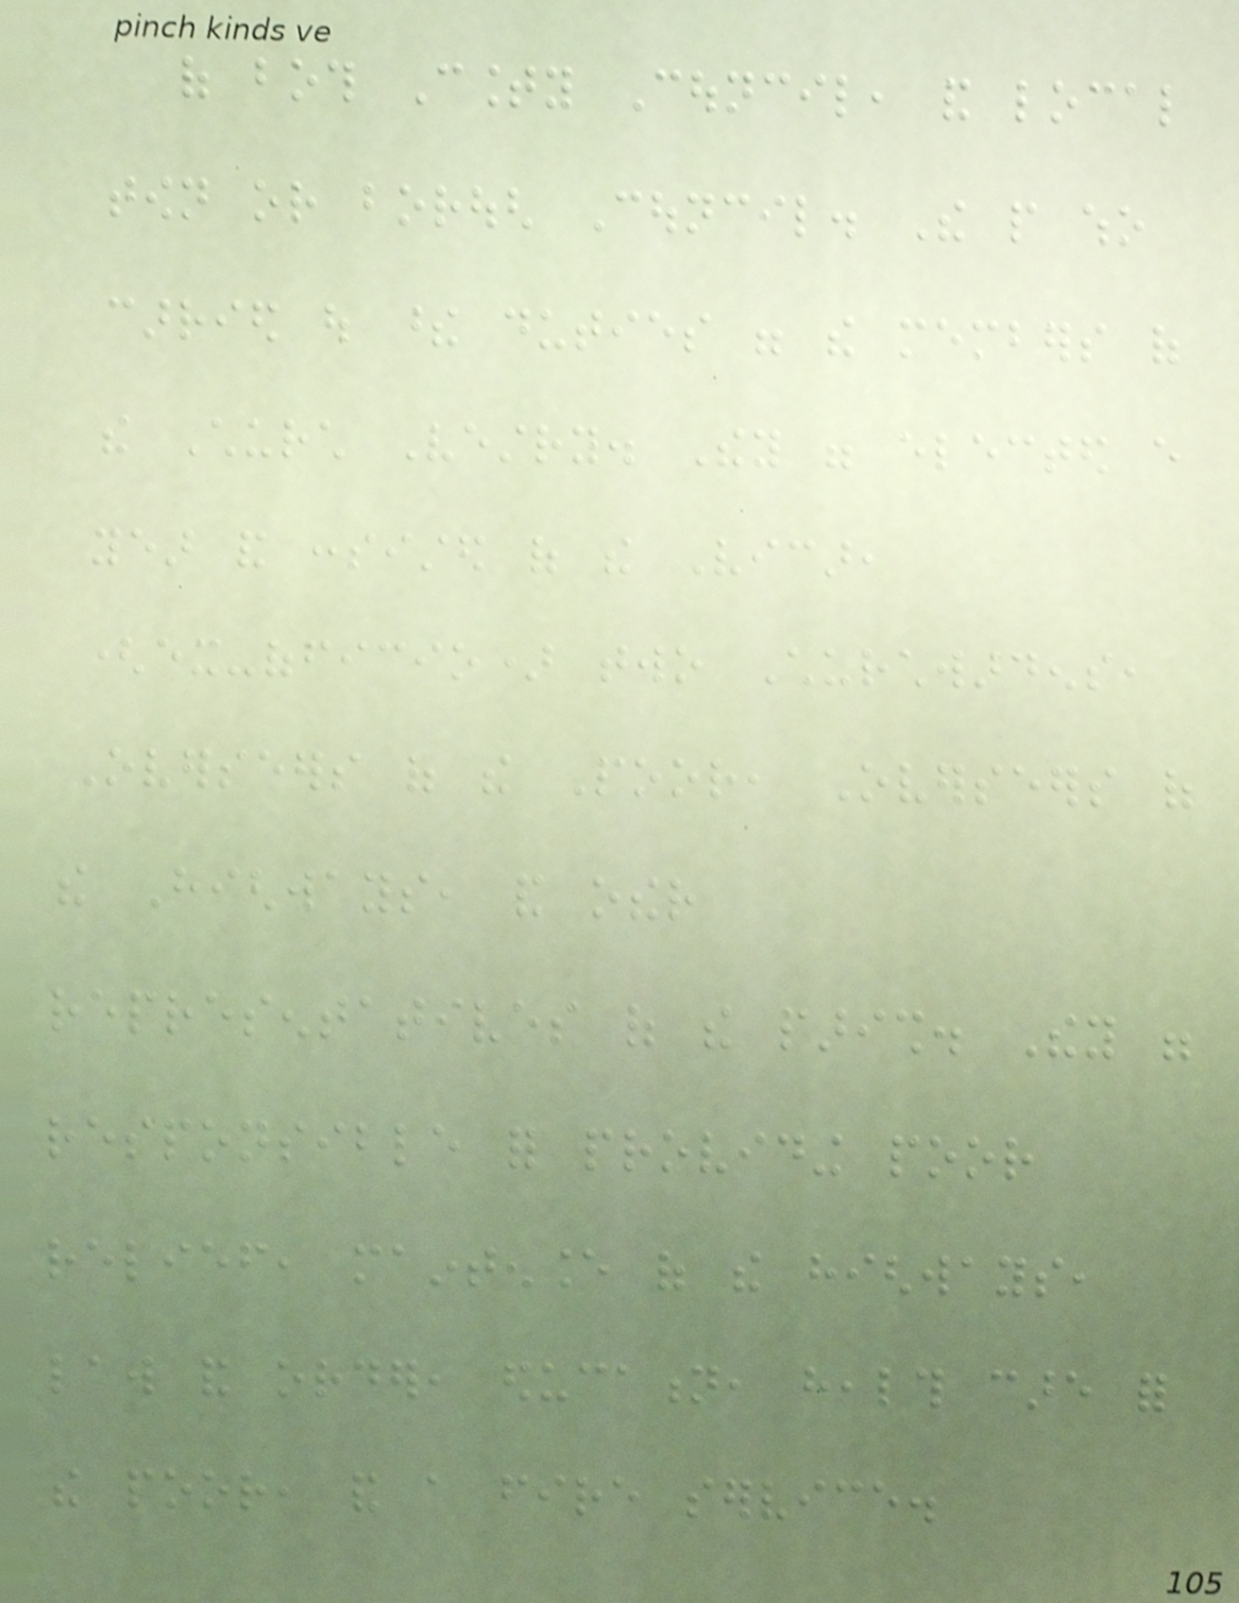of both County Council, and local
town or borough Council. The people who
carried out these duties were the members of
the Church Vestry. They were elected every
year and consisted of the Vicar,
(ex-officio) two Churchwardens,
Overseers of the Poor, Overseers of
the Highways, and other
representatives of the parish. They were
responsible for providing poor
relief, maintenance of the highways,
law and order, education, health care for
the poor, and a fire service.
